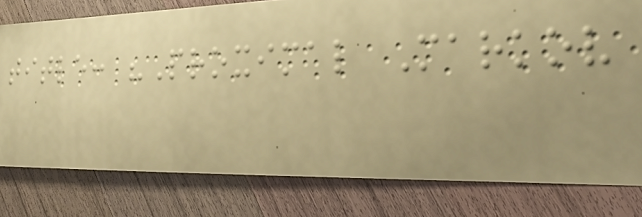title: "Proximal Markov
